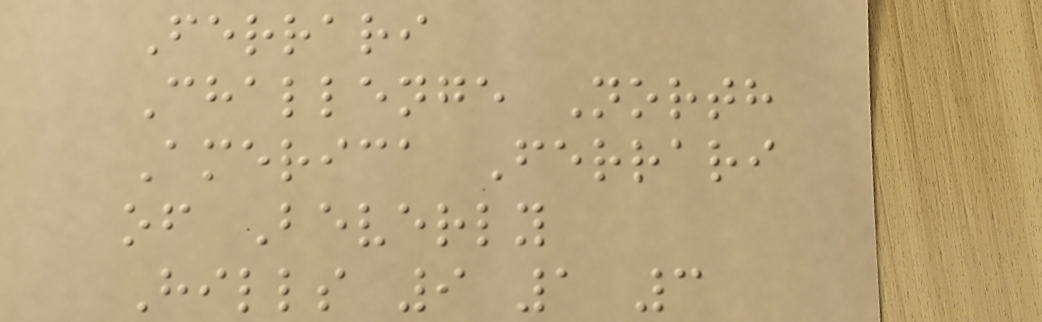Ferrari
Challenge North
America Ferrari
of Beverly
Hills 9 1 3
